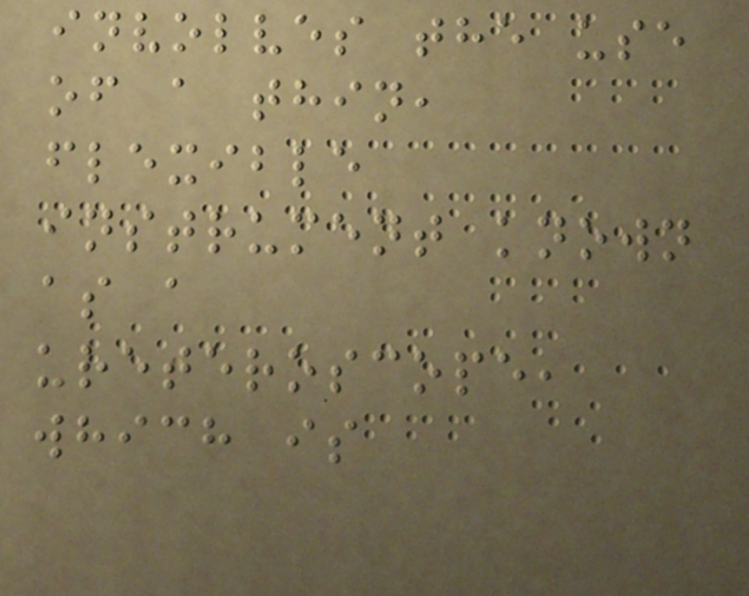involves the use
of a thin,
flexible
instrument known
as a
ureteroscope,
which is
